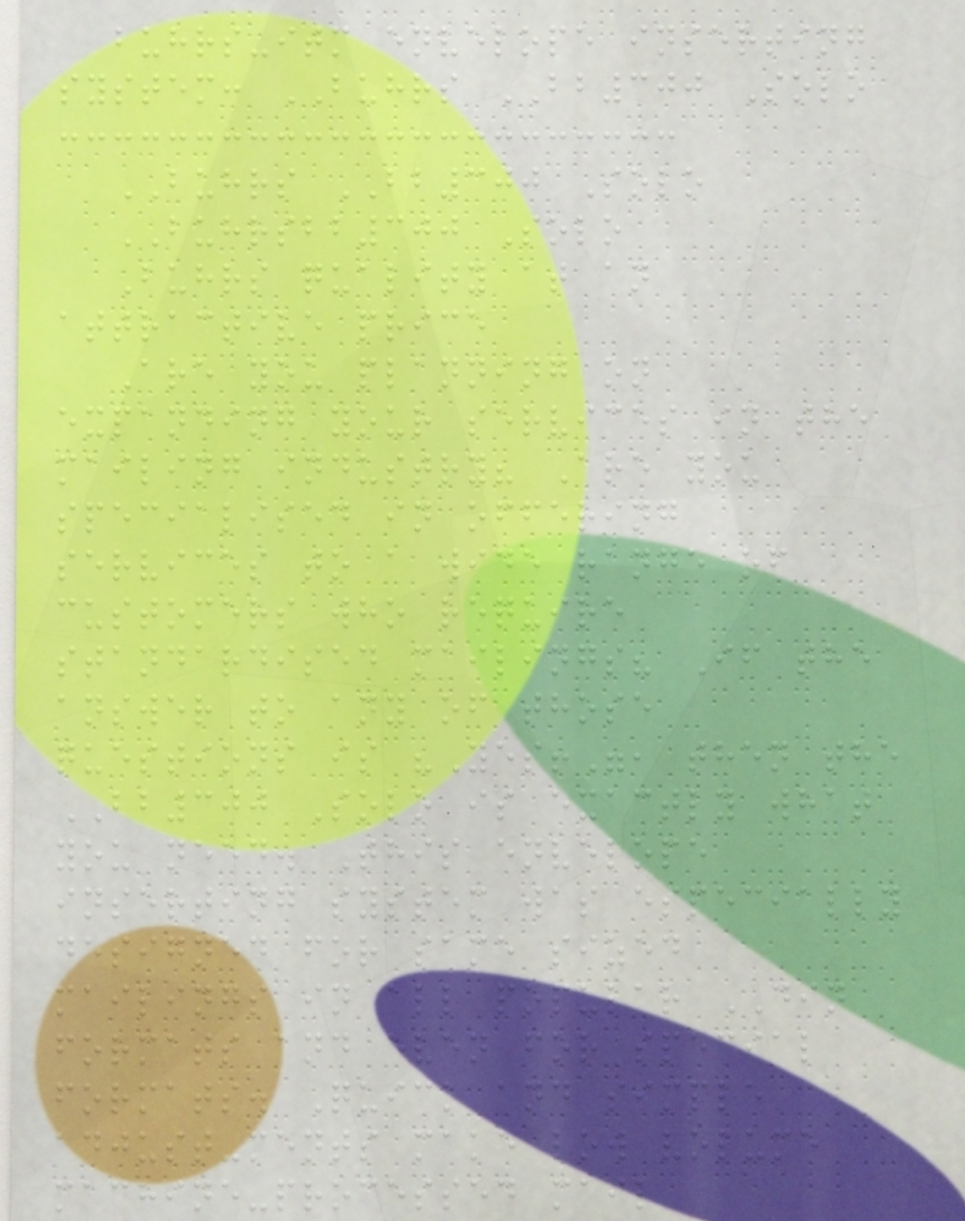buhrs-itm envelope inserting
system: BUHRS BB300 Solo
BUHRS BB300 Solo
BUHRSBB300 Solo
Buhrs quality at an
attractive price
Are you planning on
expanding your services in the
mailing industry? Are you
specialised in offering
services to a wide range of
customers who require
standardised mailings? If the
answer to any of those
questions is "Yes!", then the
BB300 Solo is exactly what
you need. This envelope
inserting system was especially
designed for same sized
mailings in all popular DIN
formats and even for special
formats. Quick and simple
adjust-ments make low volume
machine-processed mail
